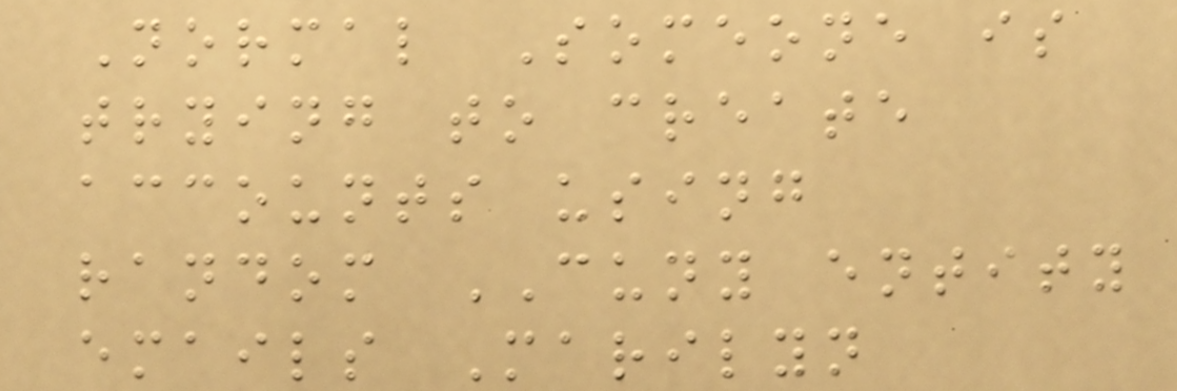Normal Someone is
trying to create
accounts using
random CUNY entity
emails Marilyn
